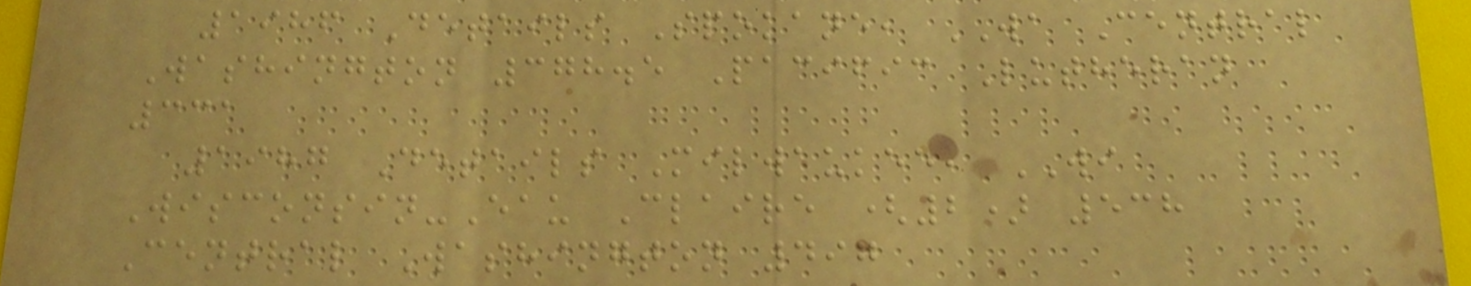1986 Details Spokane, WA Central
Washington 378.5 Pacific Lutheran
331
1987 Details Milwaukee, WI
Wisconsin-Eau Claire (2) 538
Central Washington 497
